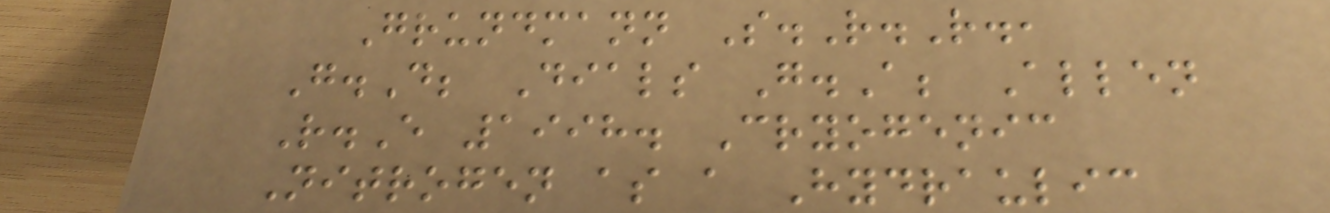Grundmann S.R.R.,
G.D; Dials G.A; Allen
R.E 1998. Cryogenic
Nitrogen as a Hydraulic
